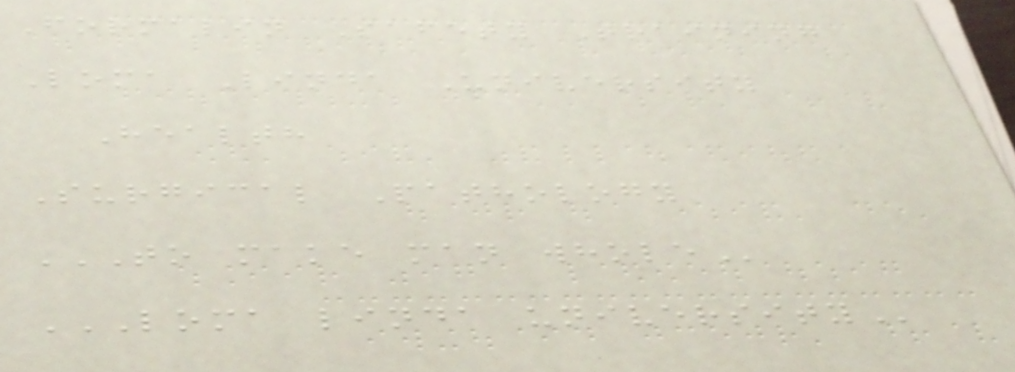Formalin Safety Training
Loma Linda University
Health
Surgical Pathology
TO MAKE MAN WHOLE
LOMA LINDA UNIVERSITY
